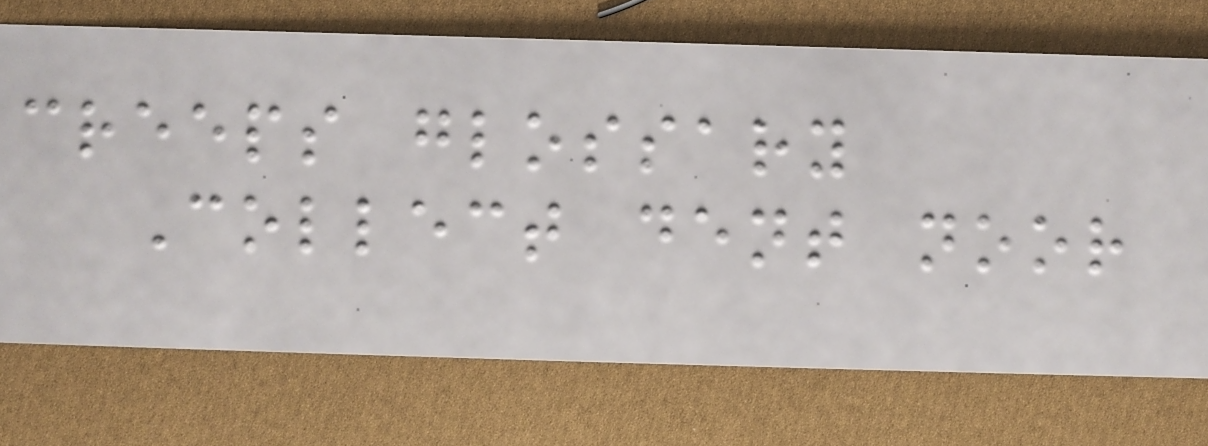creeps glossary
Collect dent noor
